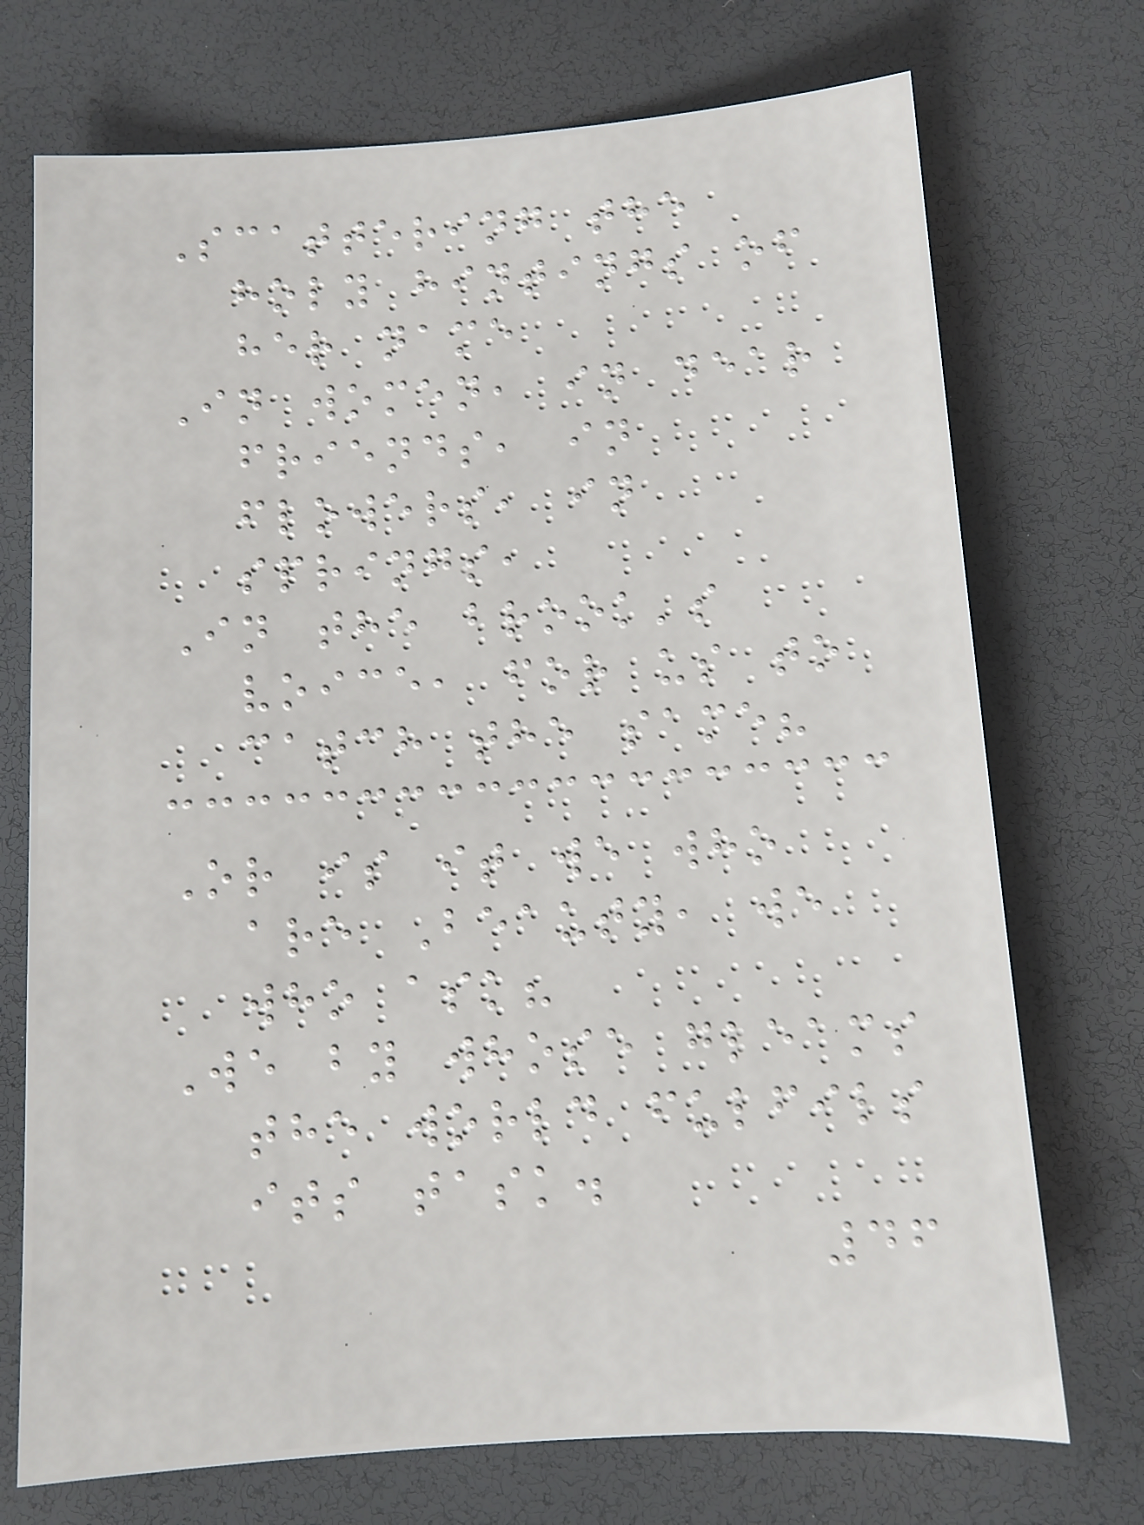Scattering the
holy hintings of
her name
In women, in dear
friends, in
flowers, in
springs,
In the brook's
voice, for us to
catch the same?
Or is it we who
are Beauty, we
who ask?
We by whose gleams
the world fulfils
its task.
46
